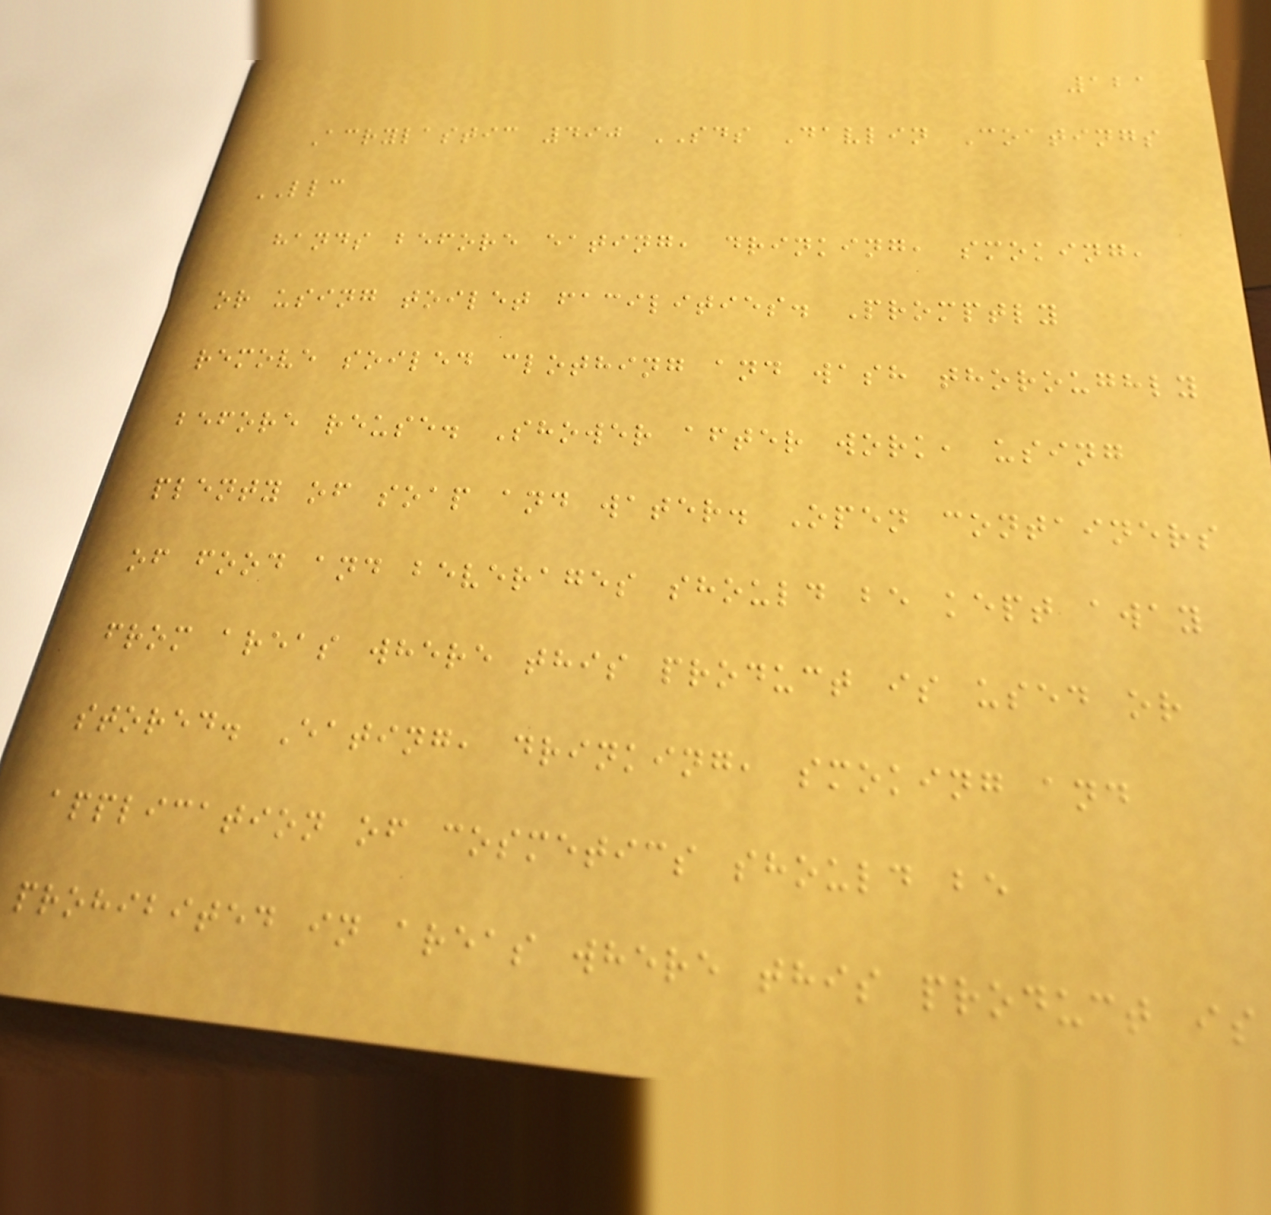121
Acrylastic 490 SDS Davlin Coatings
LLC
hands before eating, drinking, smoking,
or using toilet facilities. Promptly
remove soiled clothing and wash thoroughly
before reuse. Shower after work, using
plenty of soap and water. Open containers
of food and beverages should be kept away
from areas where this product is used or
stored. Eating, drinking, smoking and
application of cosmetics should be
prohibited in areas where this product is
